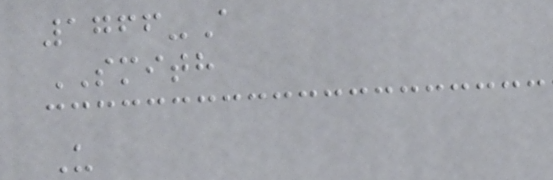1766-A
SMITH
U
